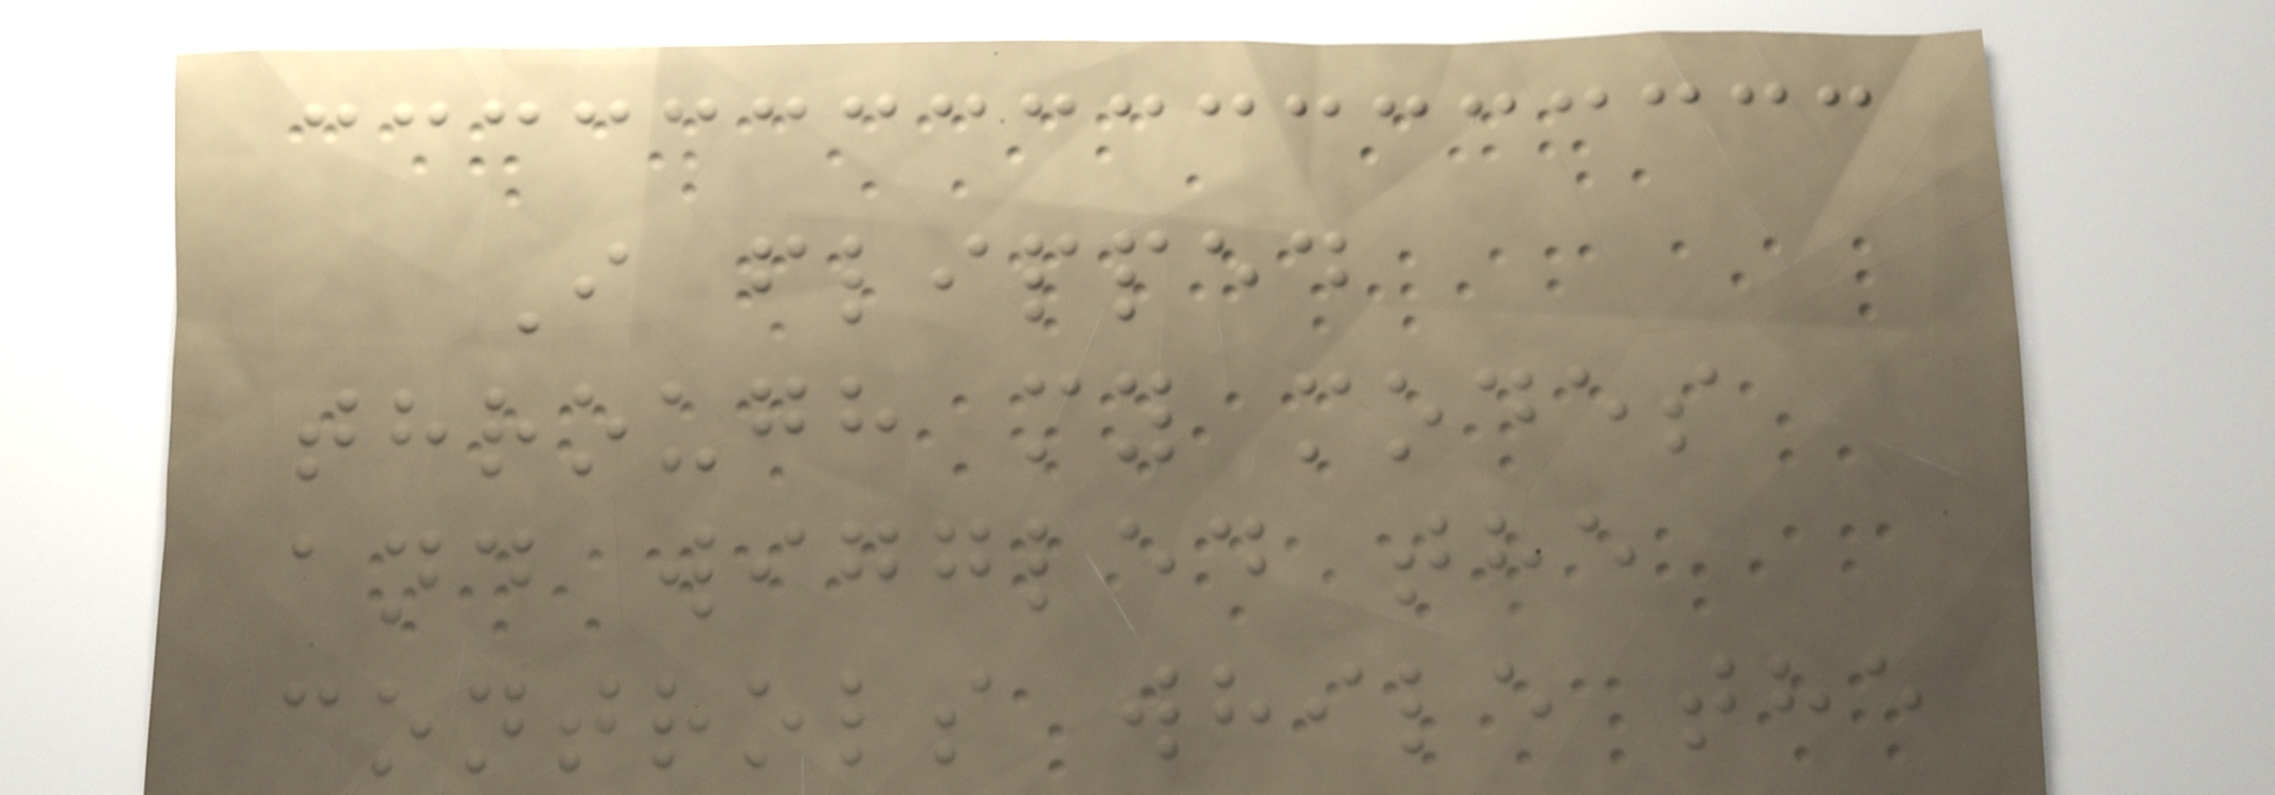I flipped
through my modes
and wiggled the
controls while the
